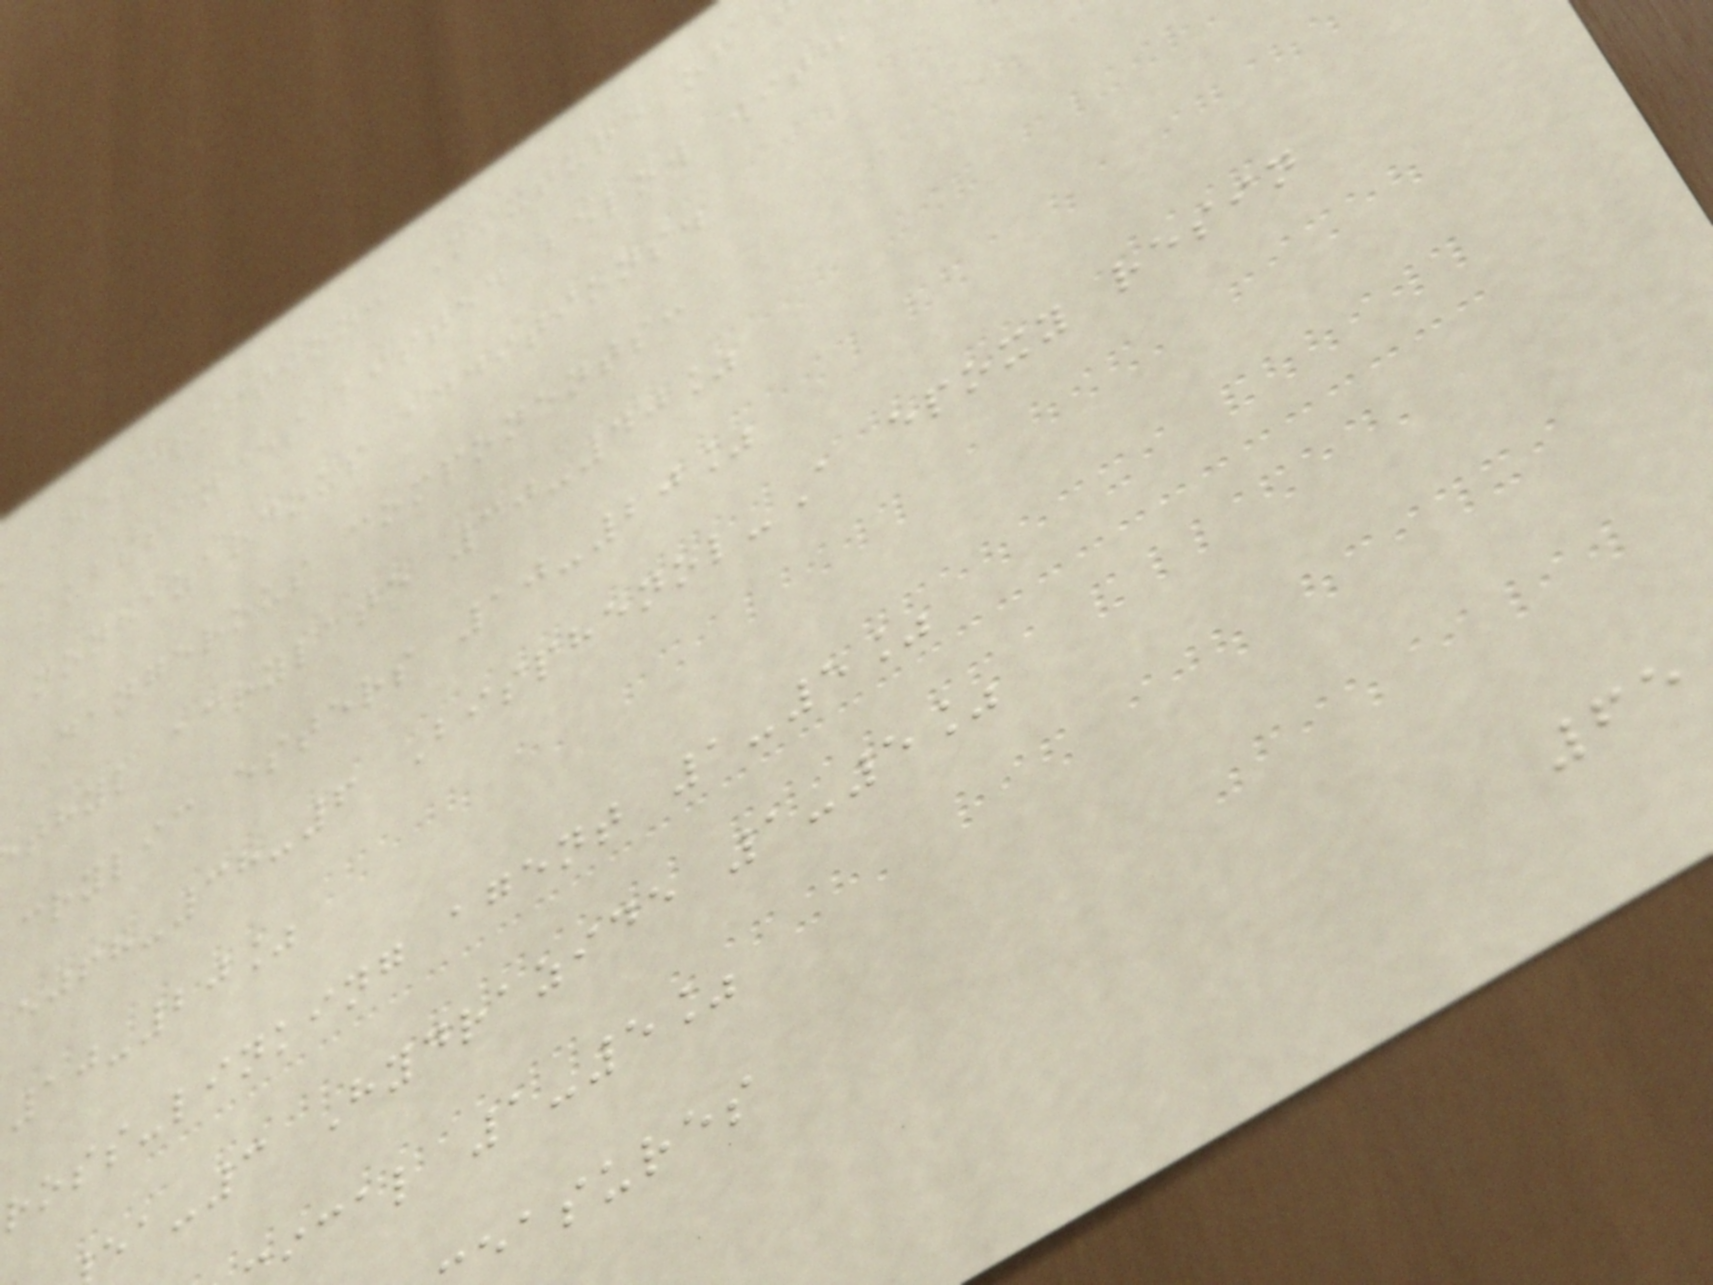Description: Mixture of
substances listed below with
nonhazardous additions.
Dangerous components:
thyl acrylate 30-40%
crylic esters 10-20%
-38-6 Bisphenol-A epoxy resin
10-20%
ross-linking agent 1-5%
-3 Hydrazide 1-5%
ical 1-5%
easures
65
